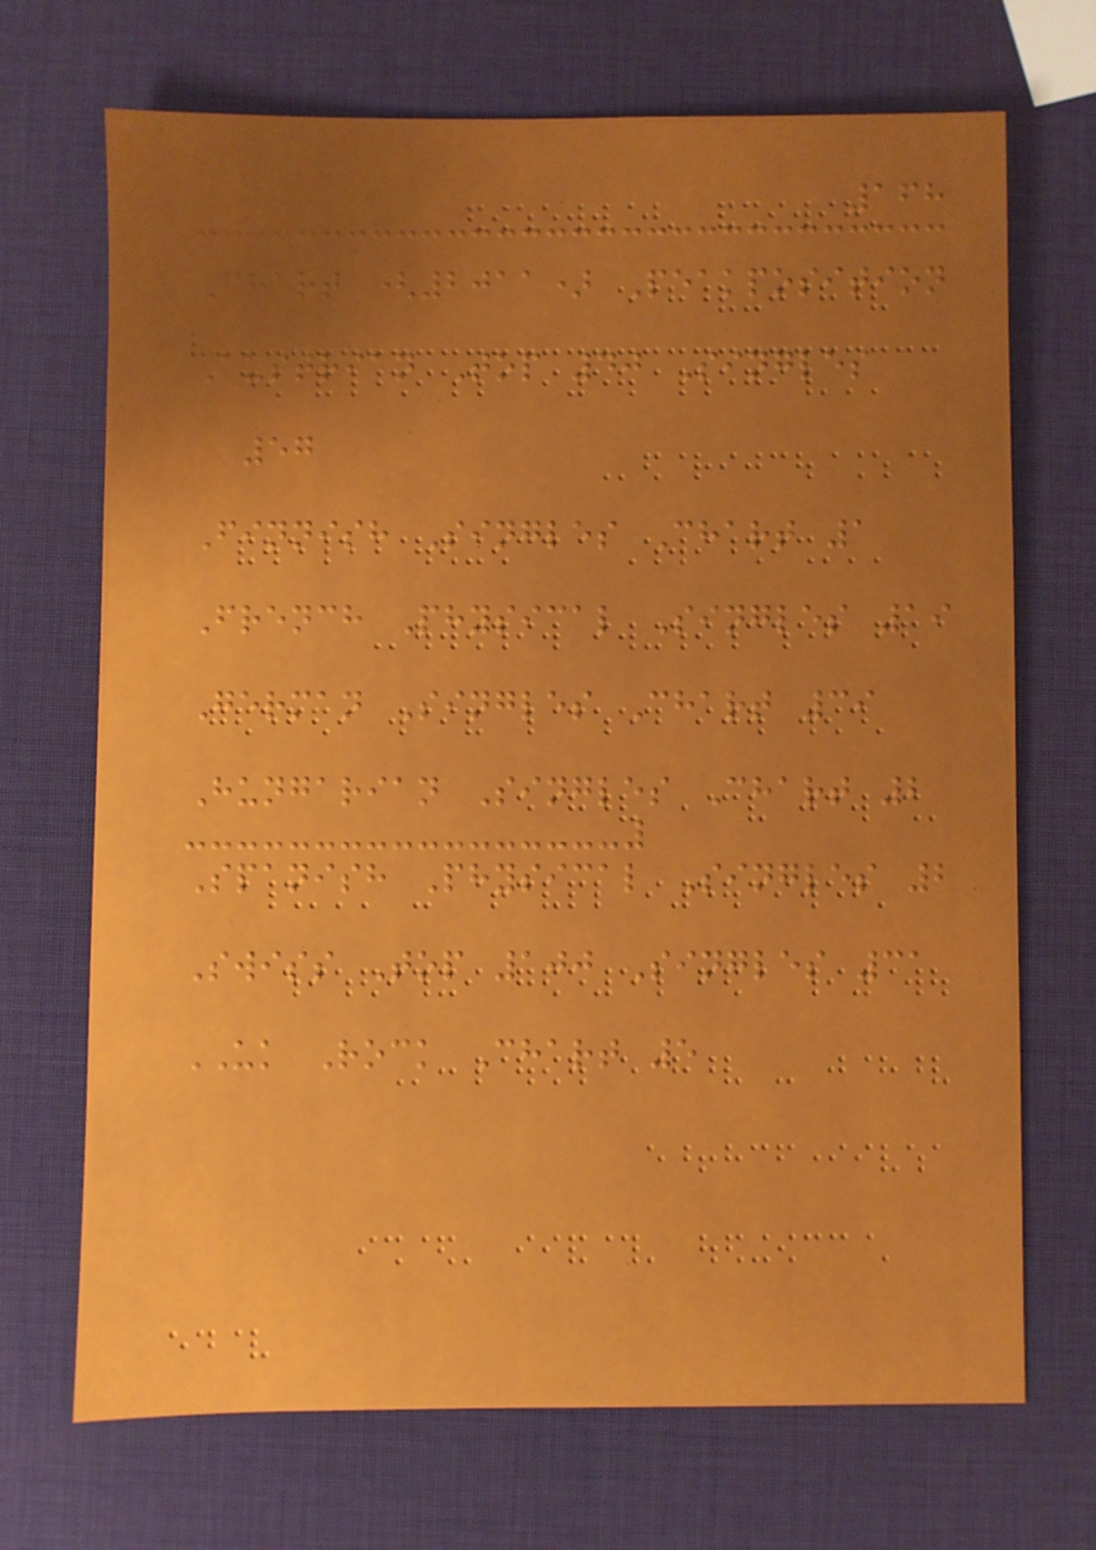168
Chart (2011) Peakposition
Austrian Top 40 Singles
57
Finnish Singles Chart 1
French Physical Singles 19
German Singles Chart 39
Hungarian Singles Chart 2
Spanish Physical Singles 2
Swiss Top 100 Singles 31
UK Rock Chart 5
